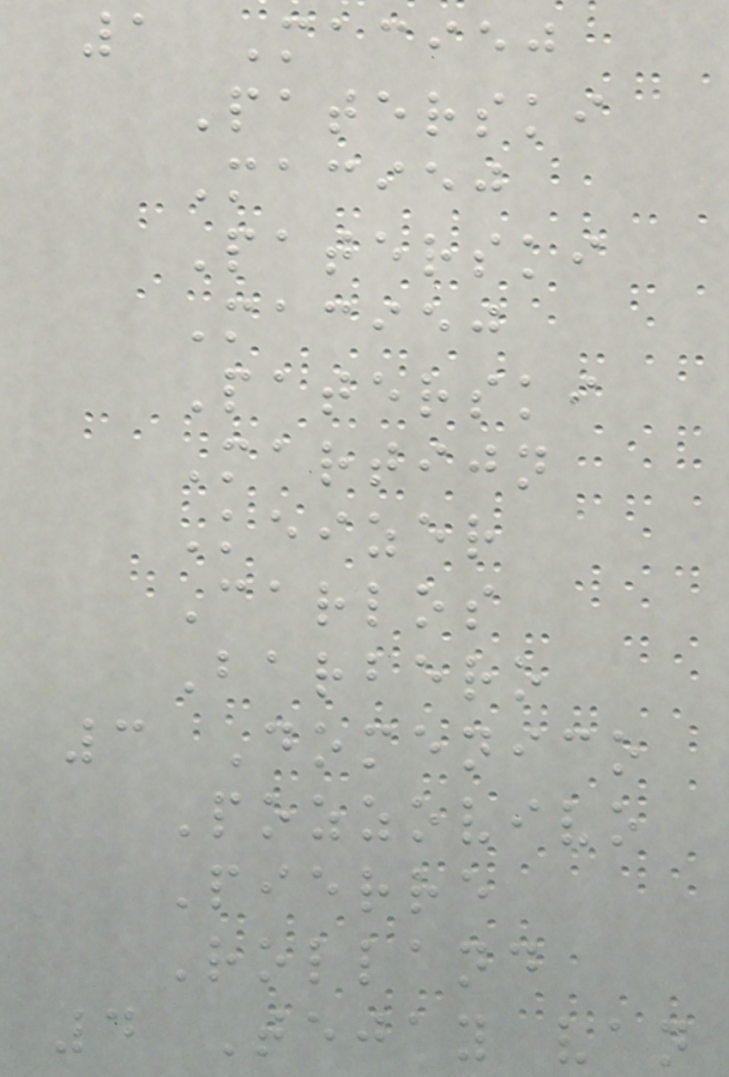1 Maciej
Paterski
Maciej
Paterski
Maciej
Paterski
Martijn
Keizer
Carlos
Barbero
3 Domenico
Pozzovivo
Pierre
Rolland
4 Tejay van
